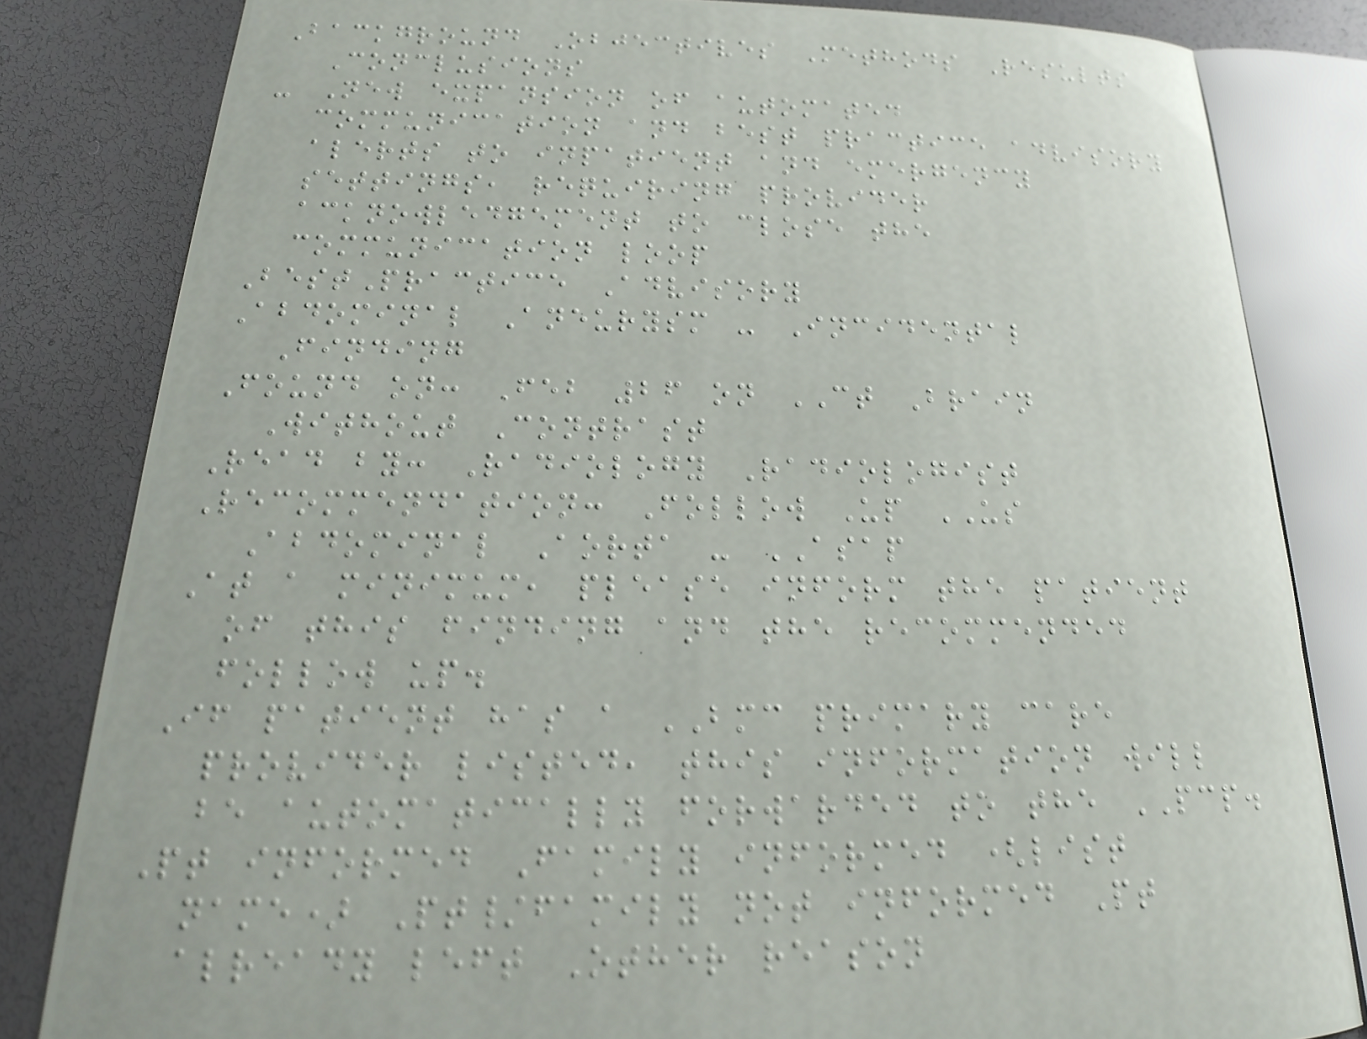Background Objectives Methods Results
Conclusions
- New expansion of automated
communication and best practice advisory
alerts to inpatient and emergency
settings, requiring provider
acknowledgement to close the
communication loop
BestPractice Advisory
Abdominal Aneurysm - Incidental
Finding
Found on: Feb 26 on CT Brain
Without Contrast
Read by: Radiology Radiologist
Recommendation: Follow Up US
Abdominal Aorta - ASAP
At a minimum, please inform the patient
of this finding and the recommended
follow up.
If patient has a BMC primary care
provider listed, this information will
be automatically forwarded to the PCP.
Pt informed Family informed (list
name) Pt/family not informed Pt
already left Other reason
